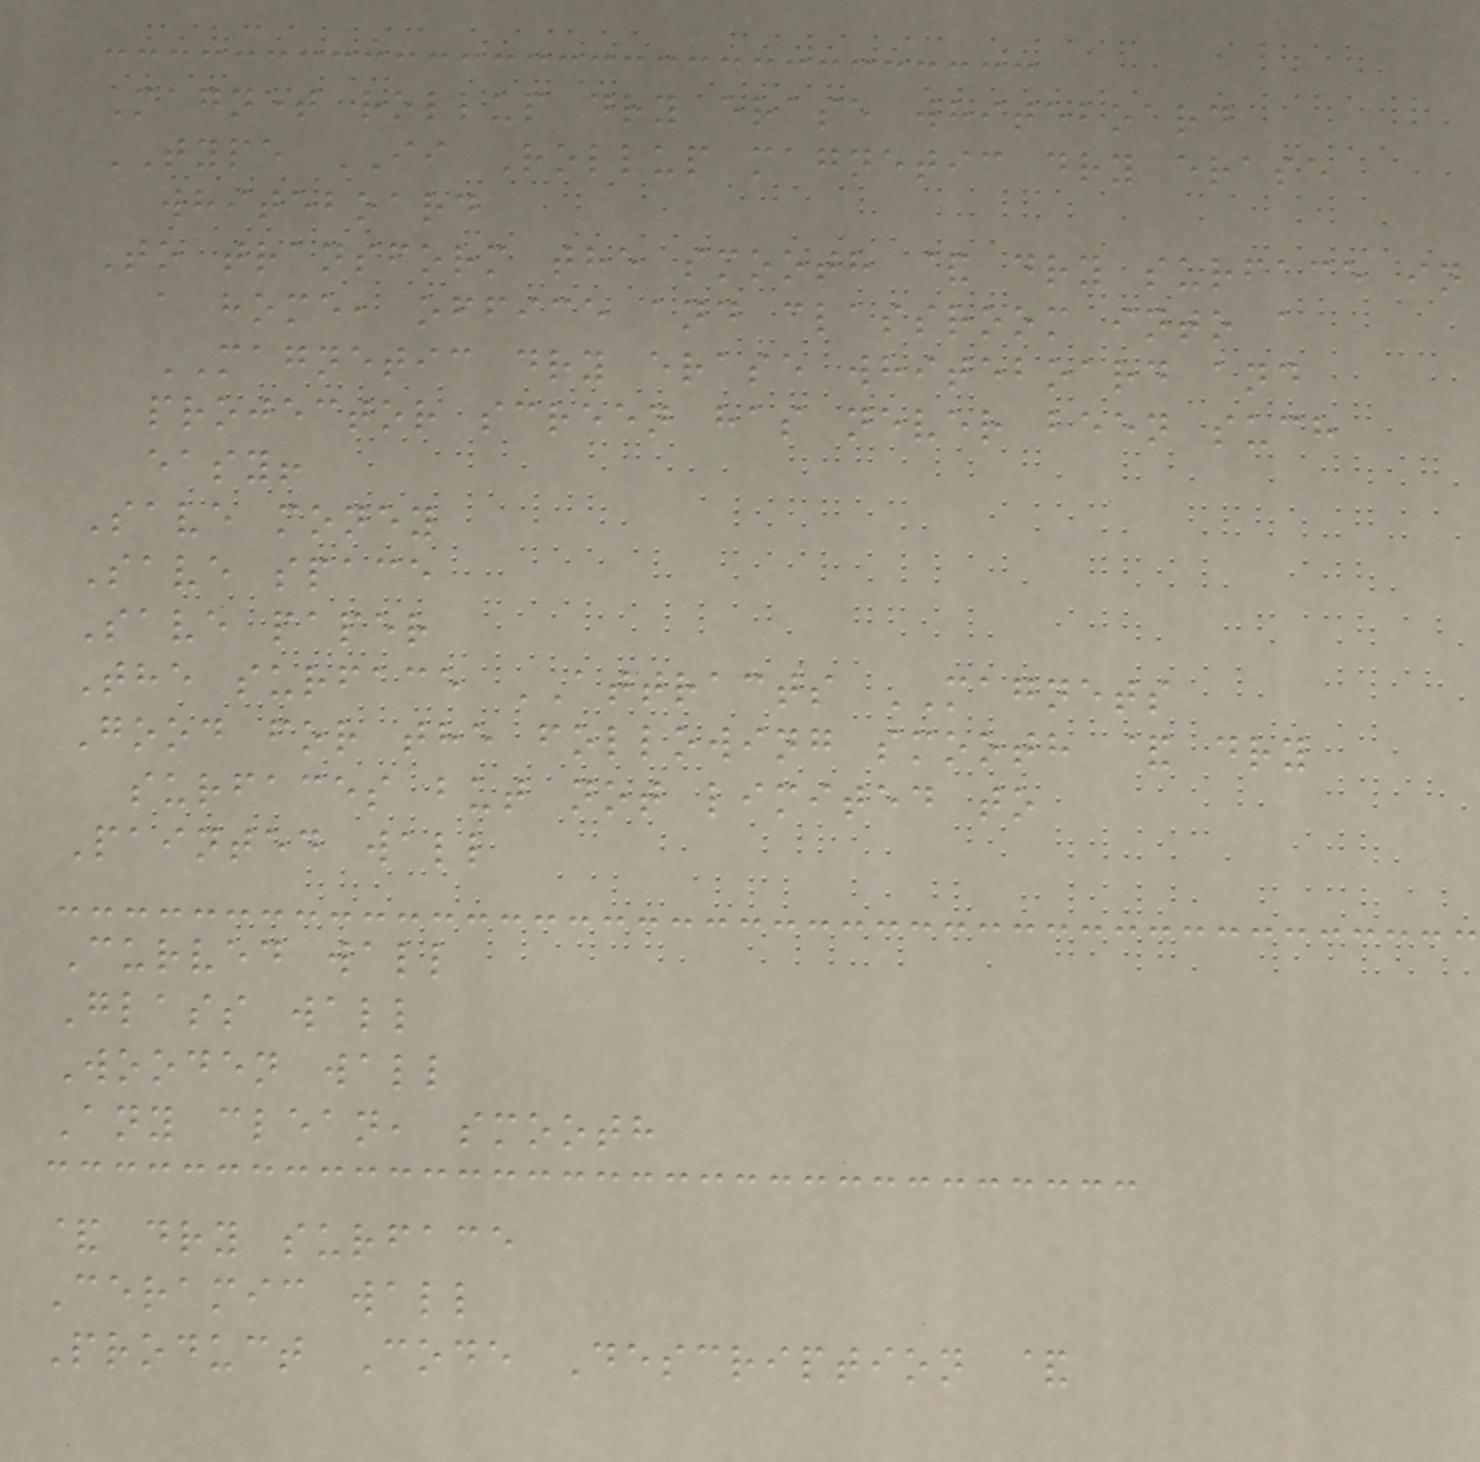Magnet rollup dry erase whiteboard
TYPE II Rollup magnetic dry erase
whiteboard
To transform the smooth & dry surface in
a home, office and classroom into a
MAGNETIC dry erase whiteboard and
projector screen has never been such
easy!
Save money
Save space
Save paper
The surface ATTRACTS MAGNETS
Good for the following smooth & dry
surfaces but not limited to
Painted wall
Curved wall
Glass wall
Wooden wall
Any clean, smooth
& dry surface
Ceramic wall
Product Code Description &
